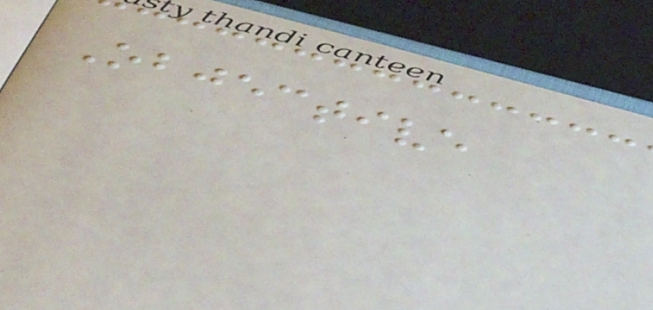Objective
